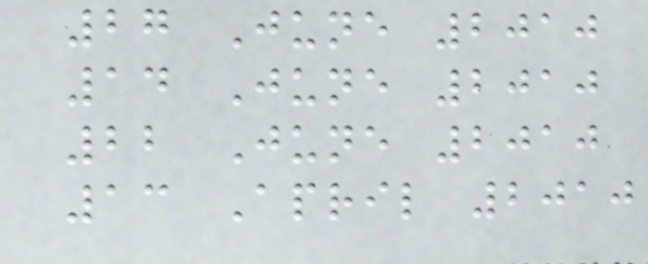27 June 2010
14 June 2010
22 June 2010
13 April 2010
